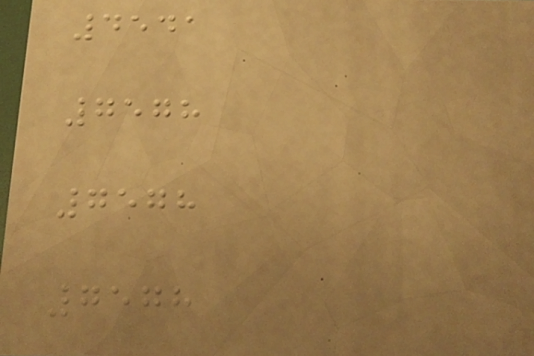4541
7578
7578
7578
